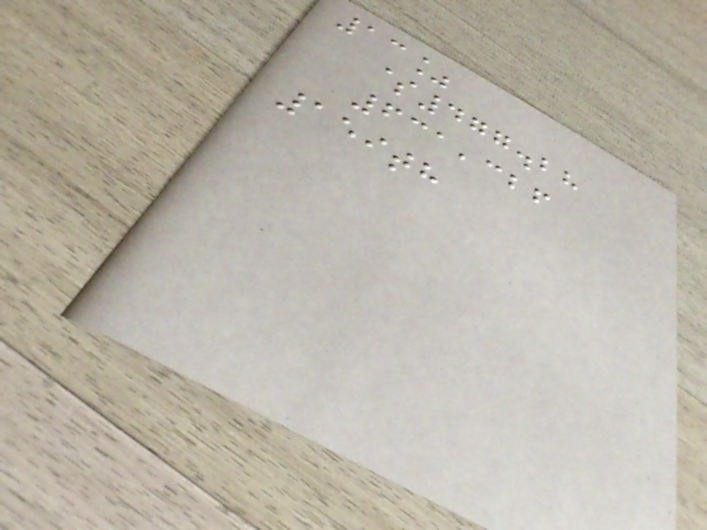13%
$477.28
631,326
159th
